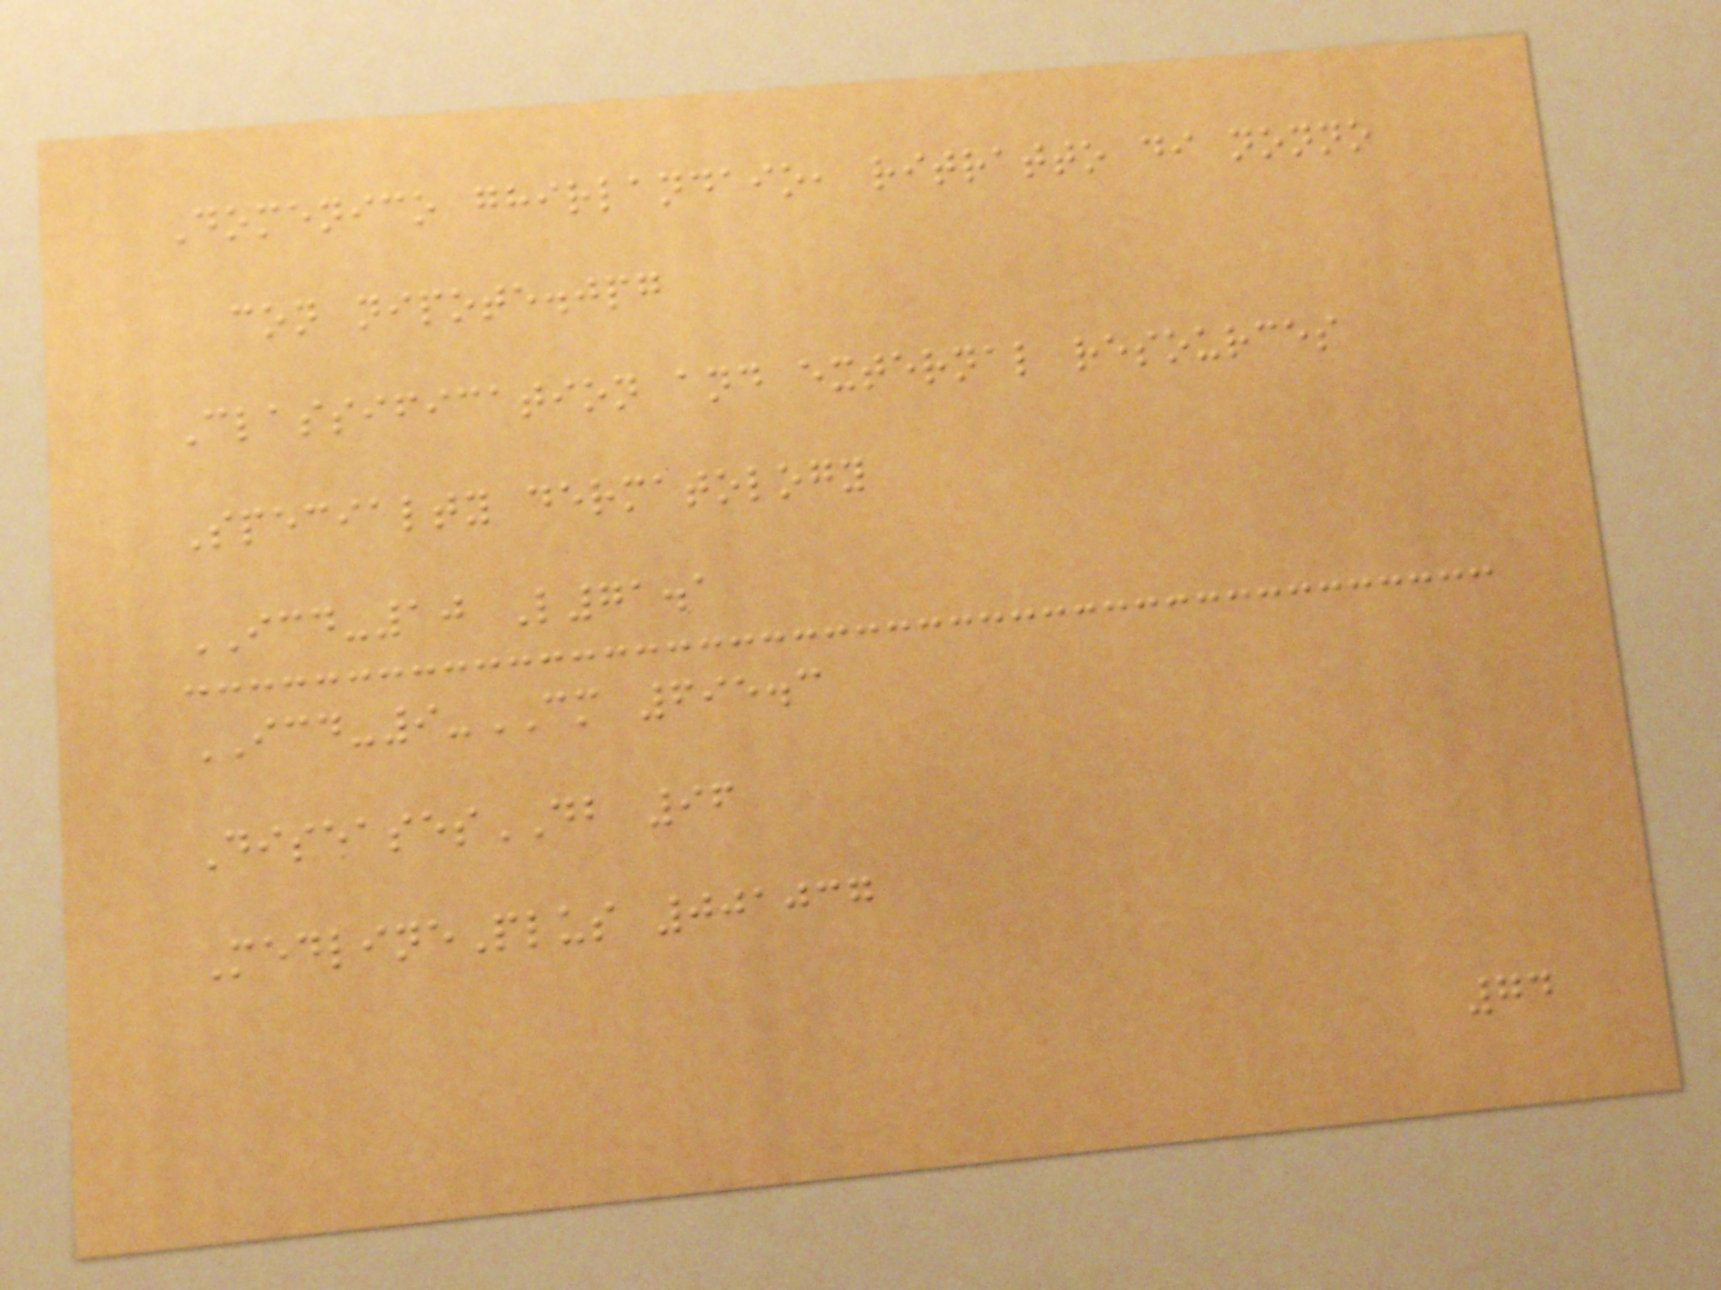Domenico ghirlandaio, ritratto di nonno
con nipote.jpg
Classification and external resources
Specialty dermatology
ICD-10 L71.1
ICD-9-CM 695.3
DiseasesDB 96
MedlinePlus 001037
74
